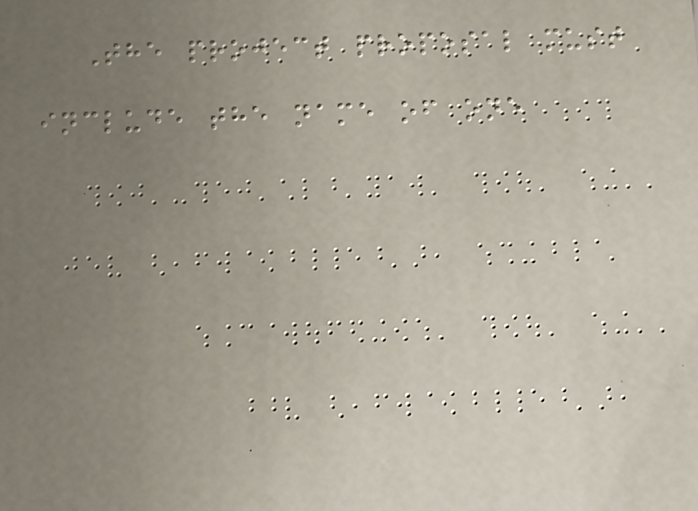The project proposal must
include the name of one
